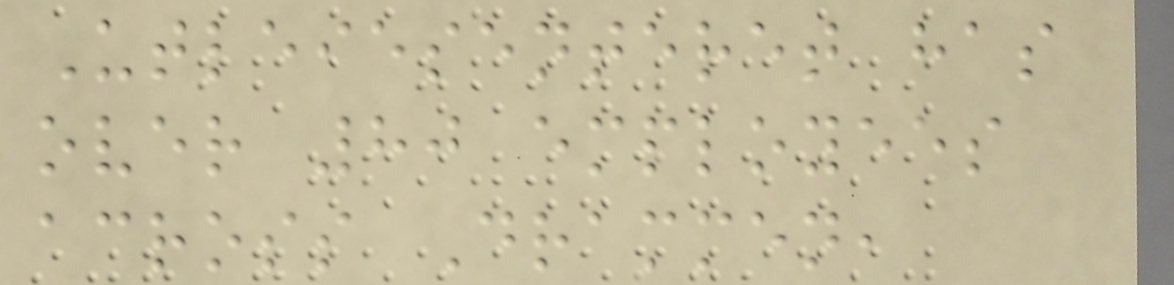Utleiesenteret has
over 80 employees
across Drammen,
